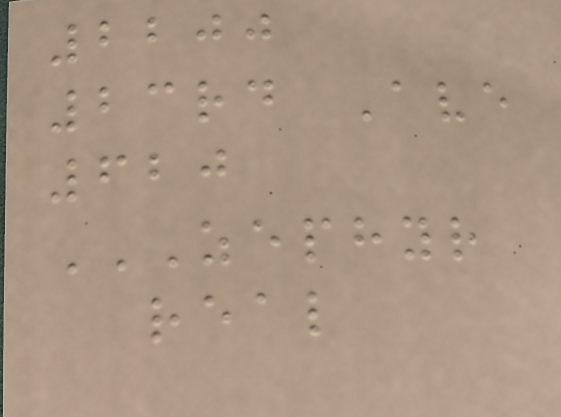2200
23rd Ave
620
ZEPHYR
REAL
